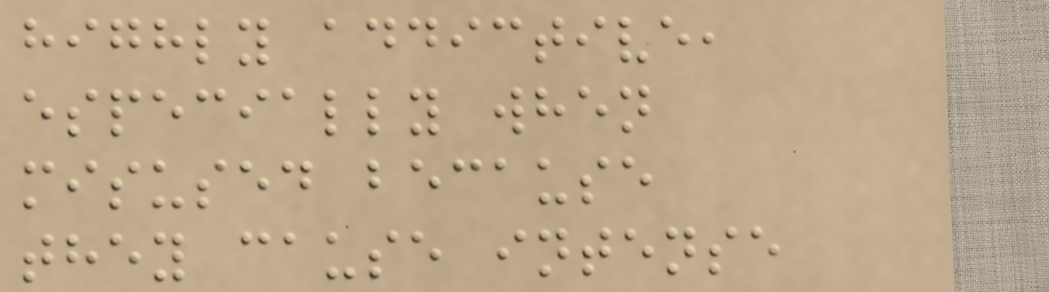highly addictive,
especially when
misused because
they cause intense
